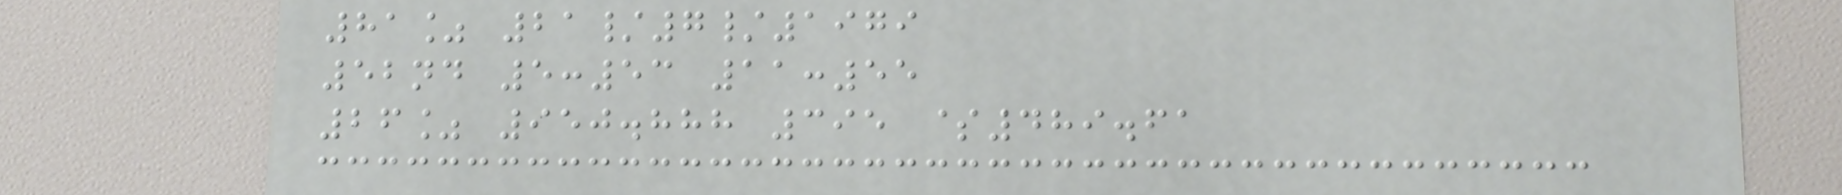81% 21/7/1979
52nd 5:53 11:55
26% 950.888 395 $489.61
